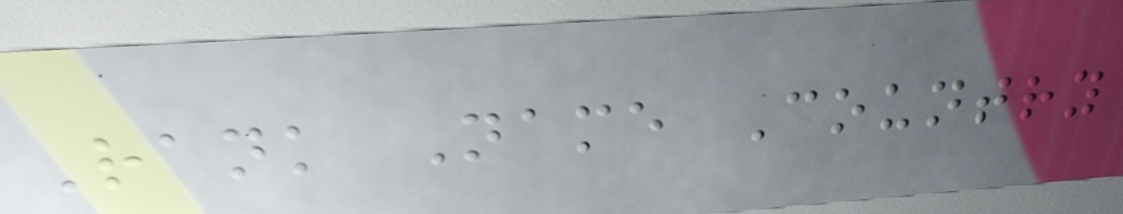Rank Name Country
